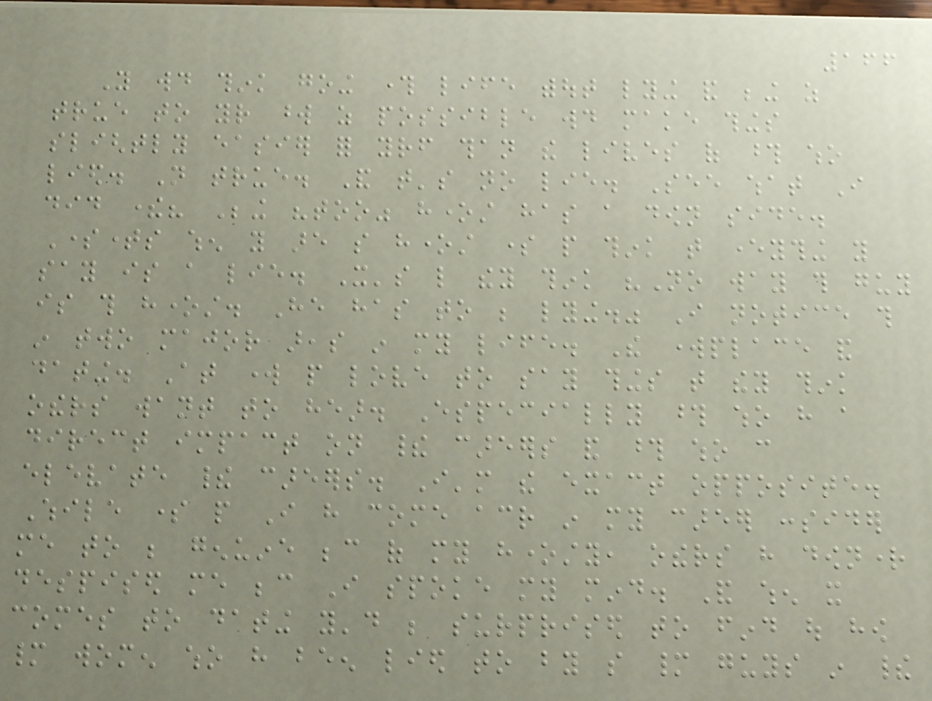166
You would think going through life without lying and being as
true to your word as possible would make things
slightly easier for yourself than the lives of those who
lied. Not true. And that's no lie. See what I
did there? Being "too" honest has a down side.
Sometimes when you are so honest some people think that everything you
say is a lie. It's like they think "No way this guy
is this honest. He has to be lying." I notice this
in two major areas in my life. The workplace and
dating. At work people love to say things that they think
others want to hear. Especially those who have a
direct impact on their careers and those who can
elevate their careers. I'm the exact opposite.
While some people I have come across in my career consider
me to be genuine because of my honesty, others have downright
despised me because I spoke my mind. And when it
comes to dating you'd be surprised to find out how
many women who have been lied to by so many guys in their
